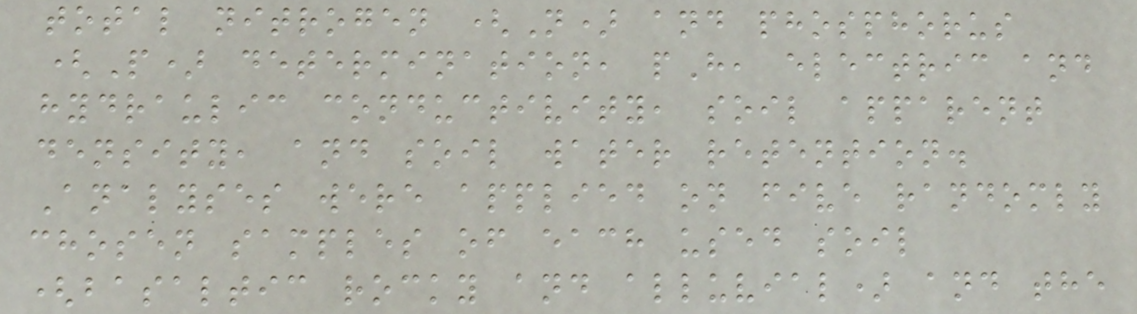total nitrogen (N) and phosphorus
(P) determination, pH, electric and
hydraulic conductivity, soil apparent
density, and soil water retention.
Analyses were applied on five randomly
chosen samples of each used soil
(basaltic rocky and alluvial) and the
